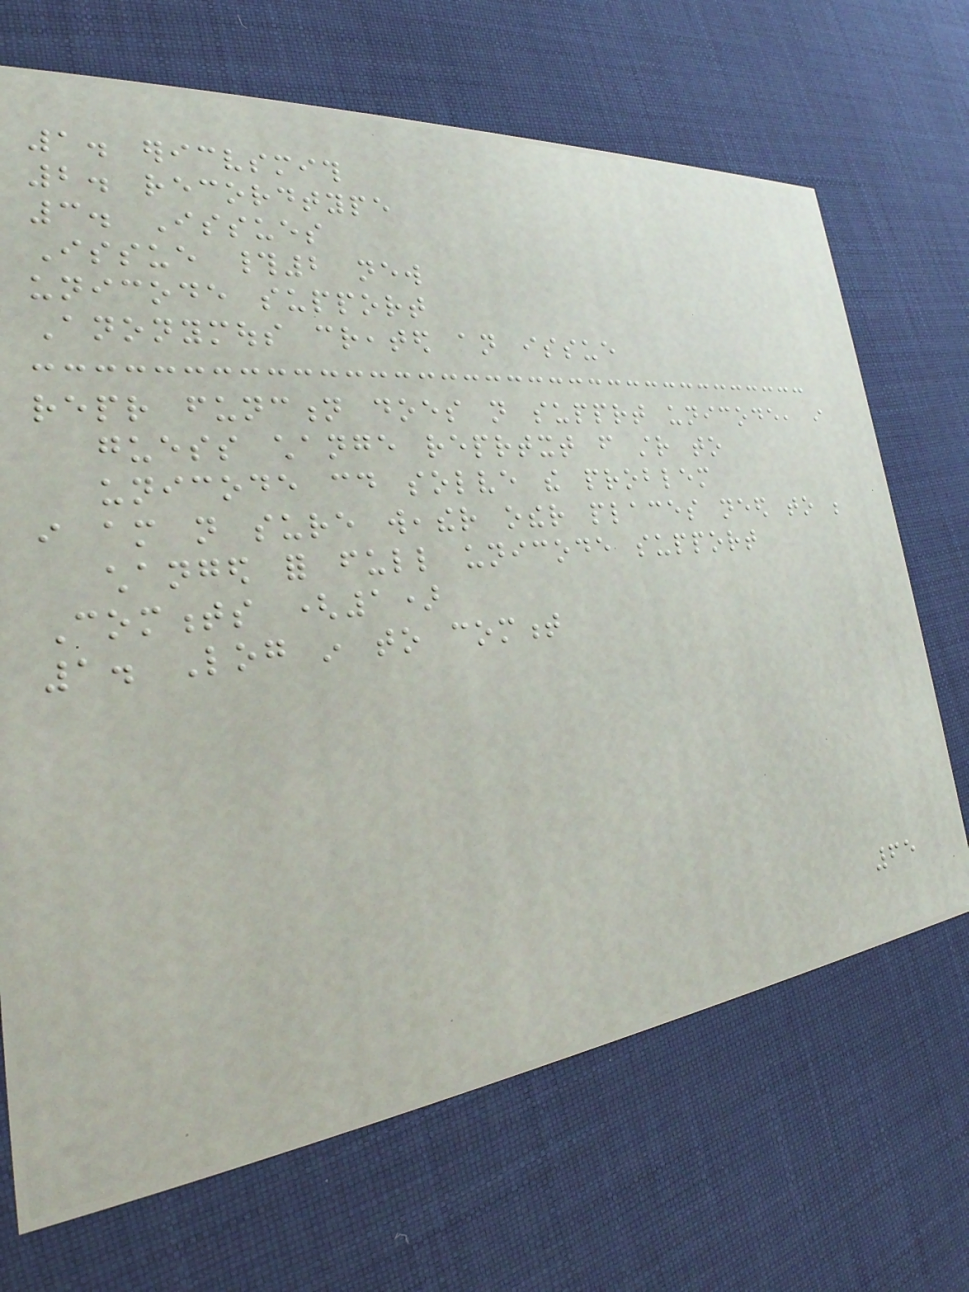1. ericvsmith
2. recordtype
3. Issues
Issue #2 new
unicode support
Anonymous created an issue
repr function does not supprt unicode, i
guess change reprtxt from str to
unicode could solve the problem
i am not sure weather other places need to be
changed for full unicode support
Comments (1)
1. Log in to comment
65
